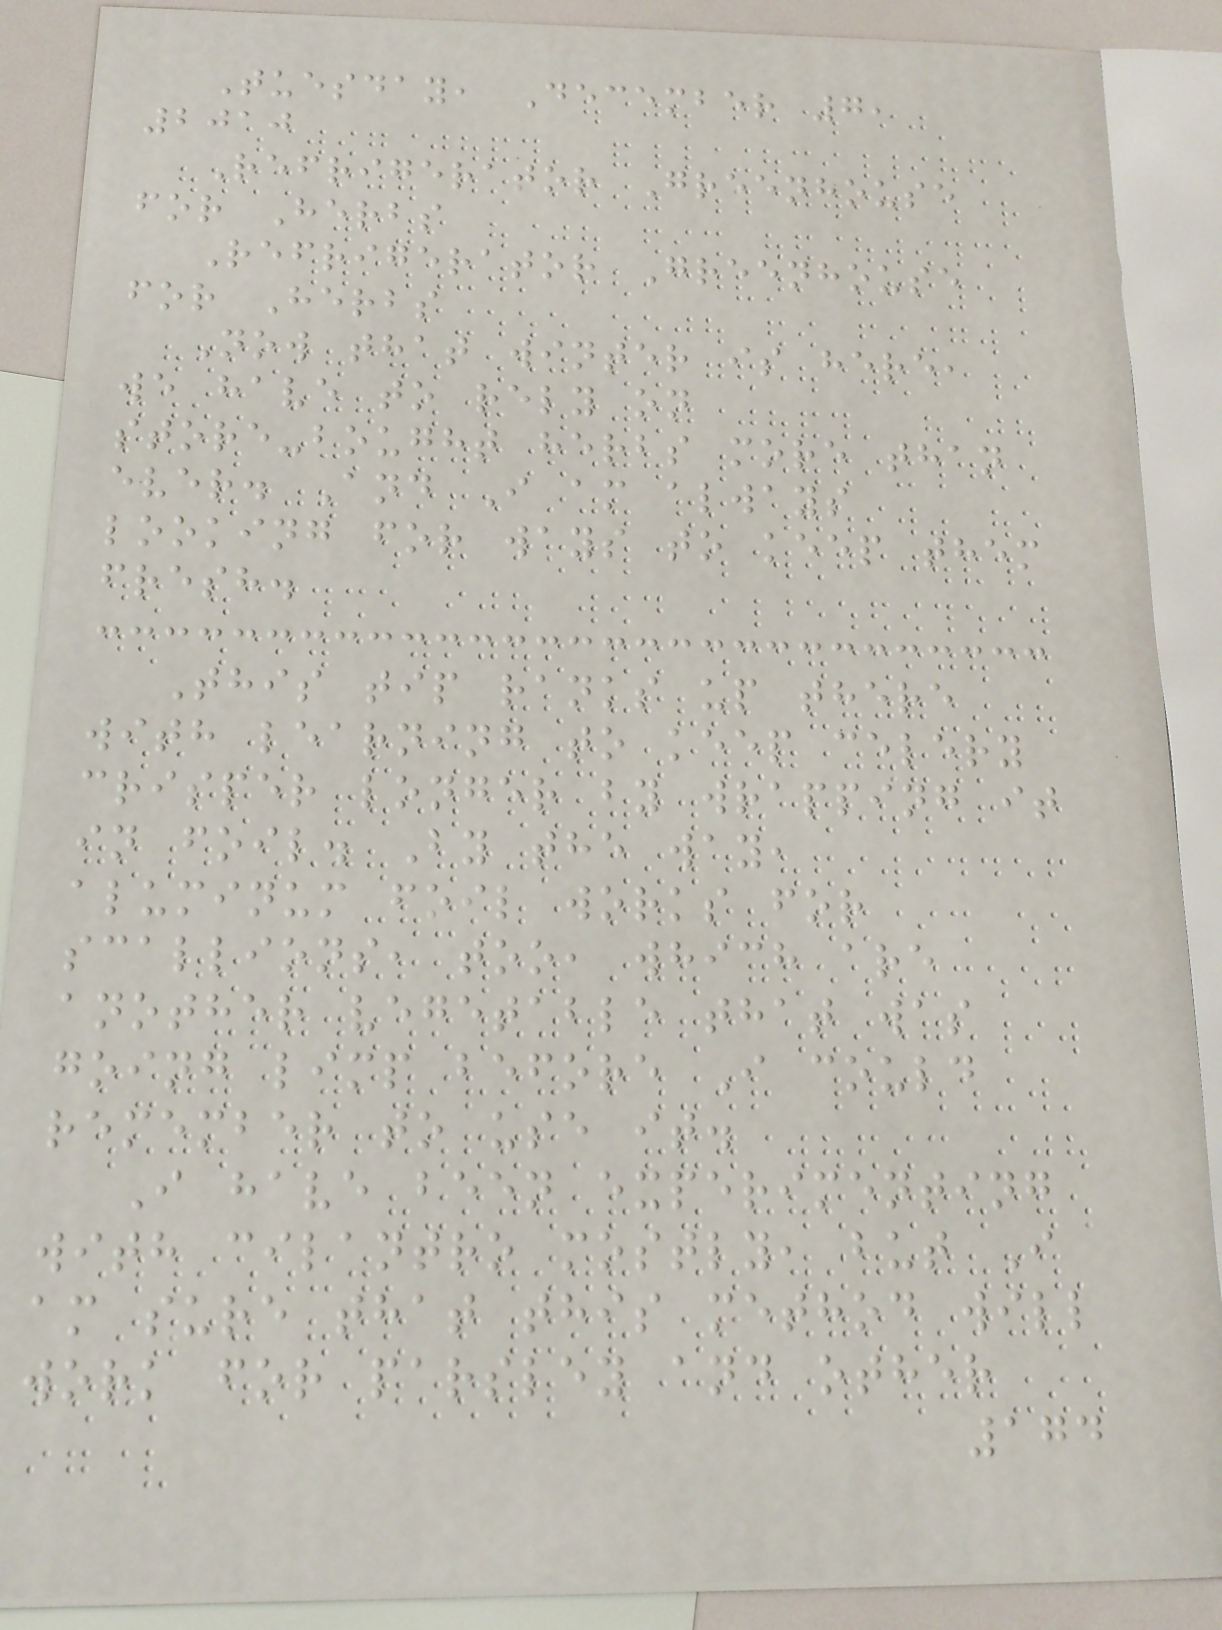Tuesday, December 7,
2010
Refrigerator Greenhouse
for Herbs
Refrigerator Greenhouse
for Herbs
Now that winter is here,
we have to rely on
store-bought herbs more than
ever. And I am always
looking for ways to keep them
fresh.
This tip ranks up there
with learning to keep celery
crisper longer by wrapping it
in foil. By the way,
aluminum foil works for
scallions, too, which are
another vegetable that was
going limp before I could
remember to use it.
I have been experimenting
with cilantro mostly, but I
am sure that this method will
work for parsley and other
174
